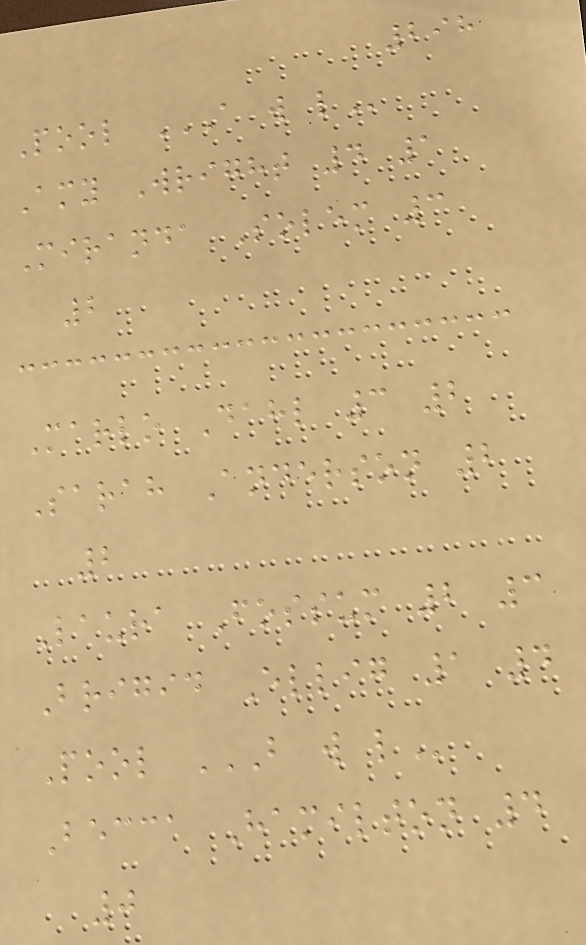298
Pool A W L
Amy Wright 4 1
Miranda Solem 3
2
Marlo Dahl 3 2
Sarah Anderson 2
2
Laura Fossum 2 3
Brigid Ellig 1 4
Pool B W L
Becca Hamilton 4
0
